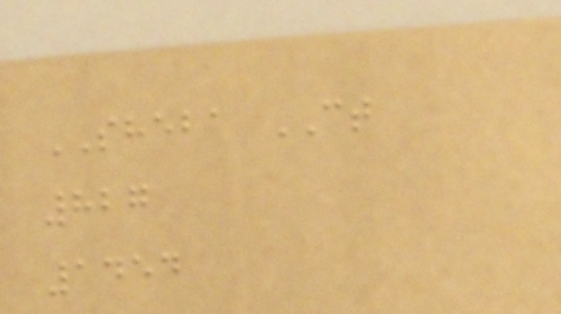SHEBA CT
827
1454
